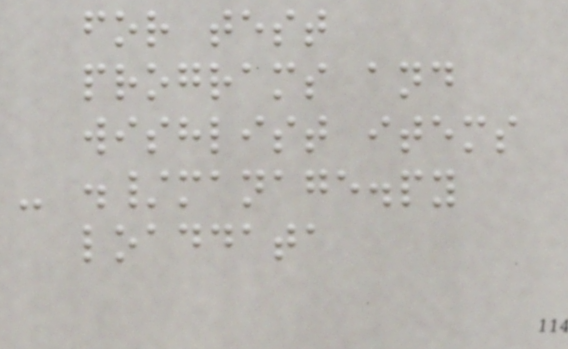for test
programs and
wishlist items
- ./manage.py
loaddata
